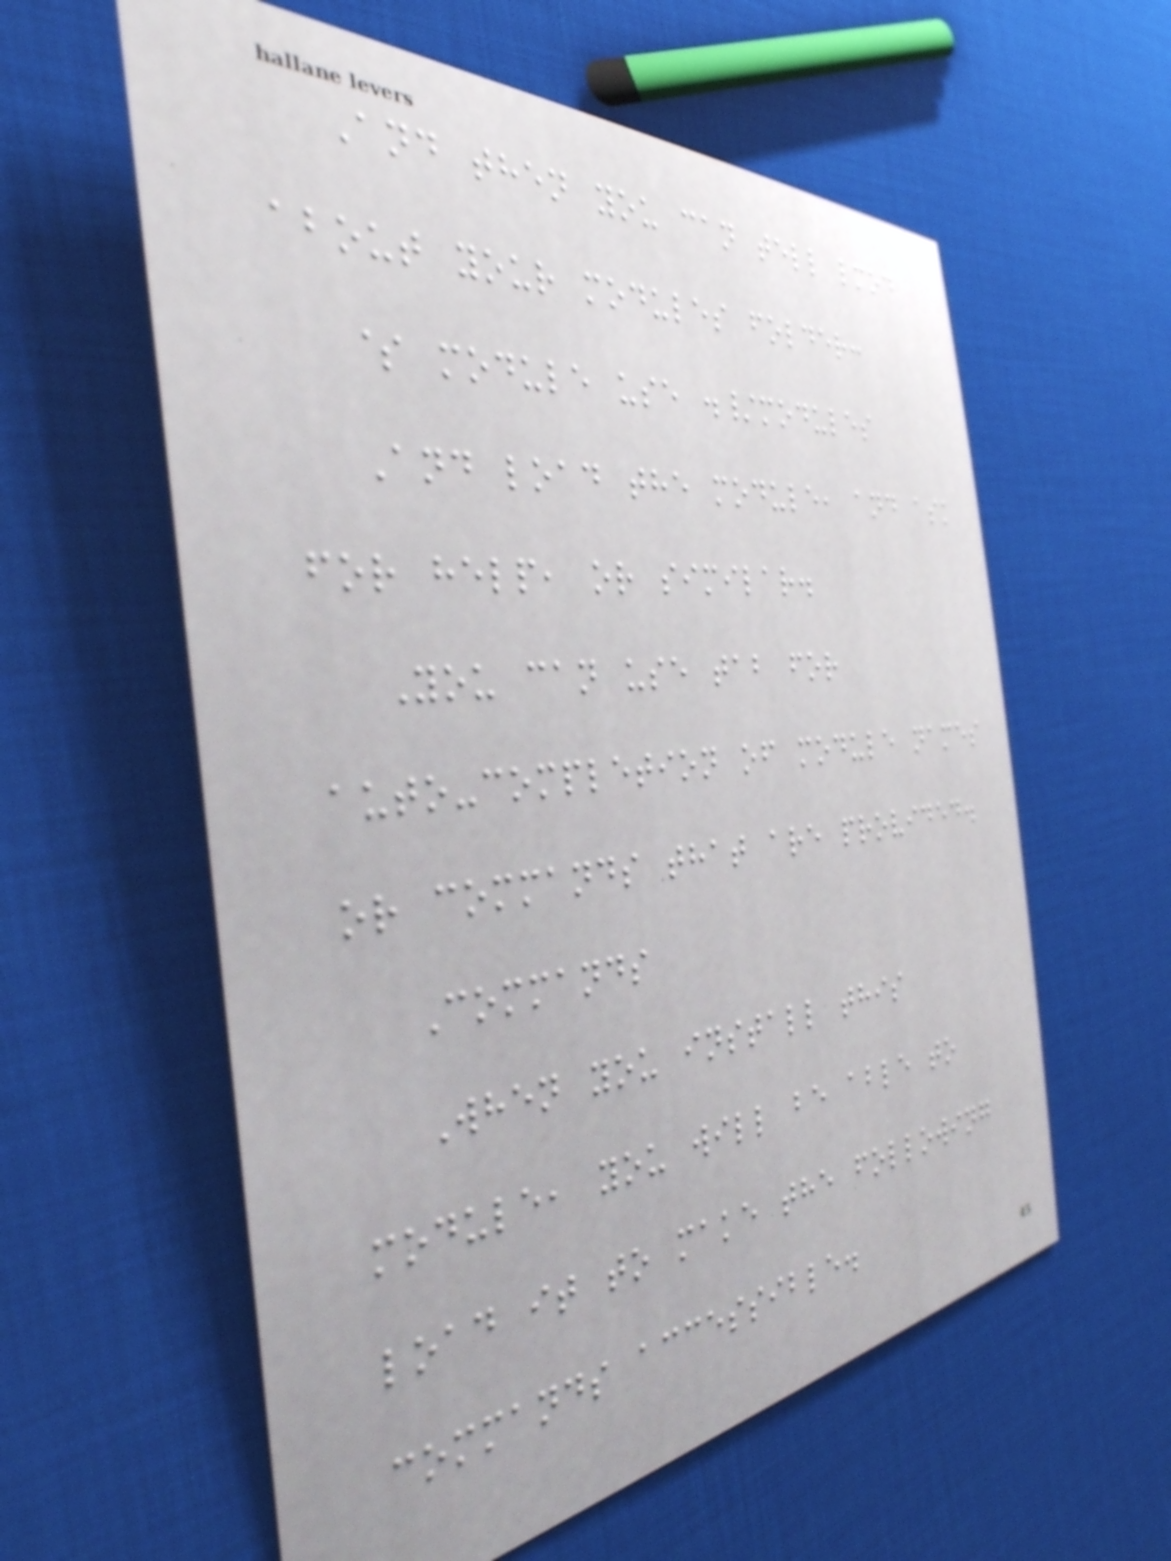And then you can tell lmod
about your modules folder:
$ module use ./modules
And load the module, and ask
for help, or similar.
You can use tab for
auto-completion of module names
or commands that are provided.
Commands
When you install this
module, you will be able to
load it to make the following
commands accessible.
